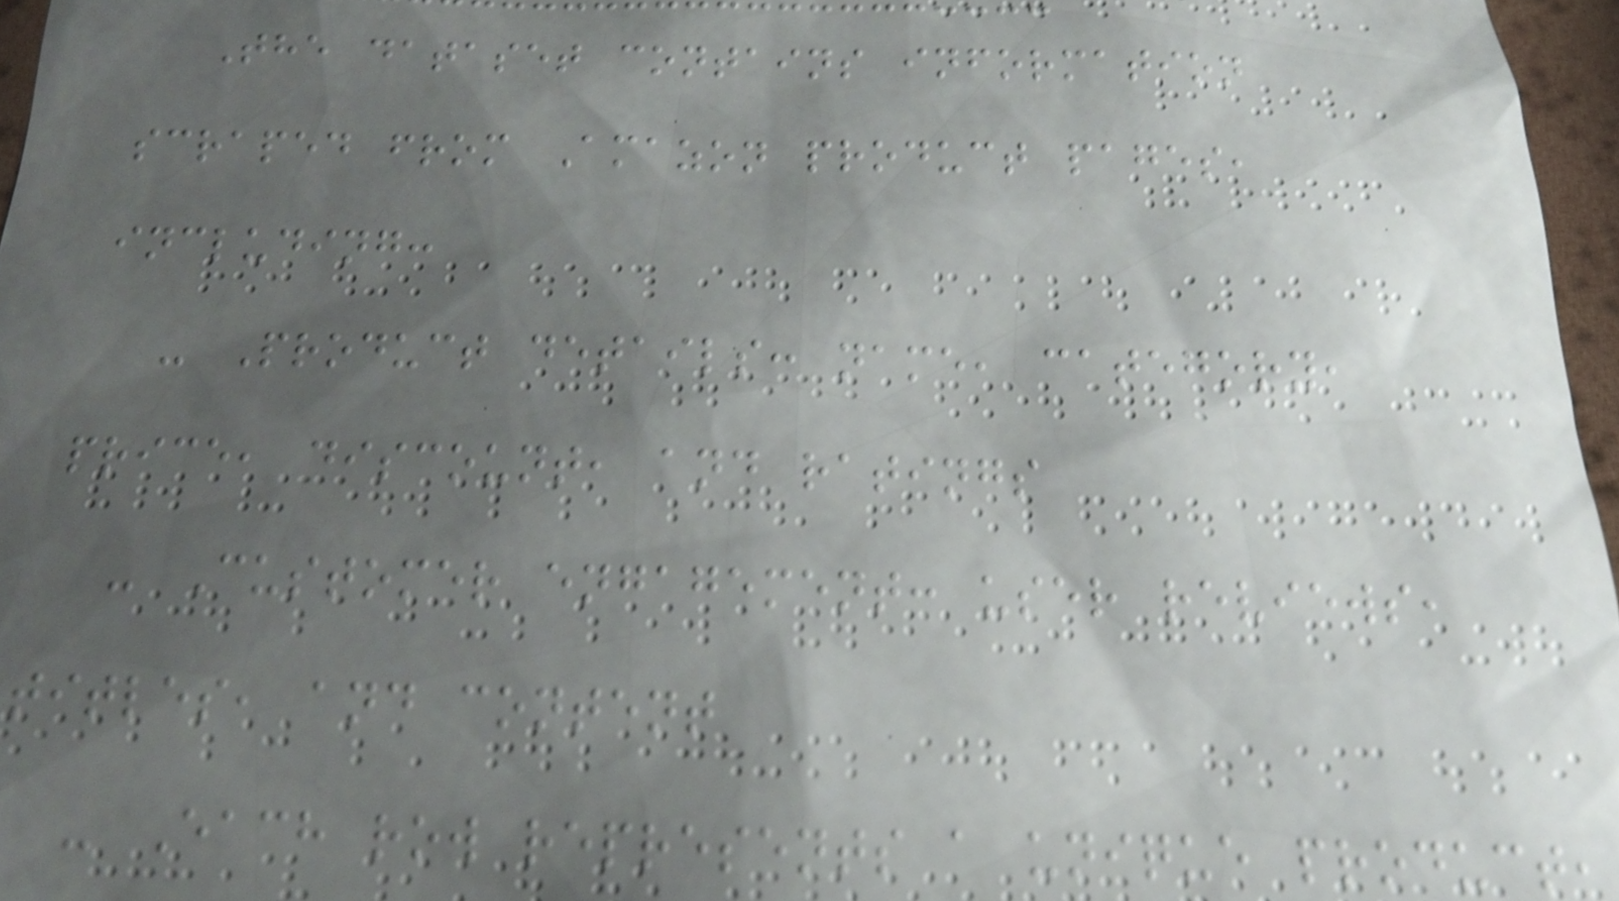The dataset contains information
scraped from Amazon product pages,
including:
- Product details: name, category,
price, discount, and ratings
- Customer engagement: user reviews,
titles, and content
- Each row represents a unique product,
